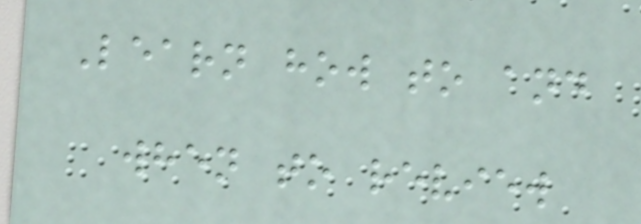Learn how to and
when to review
